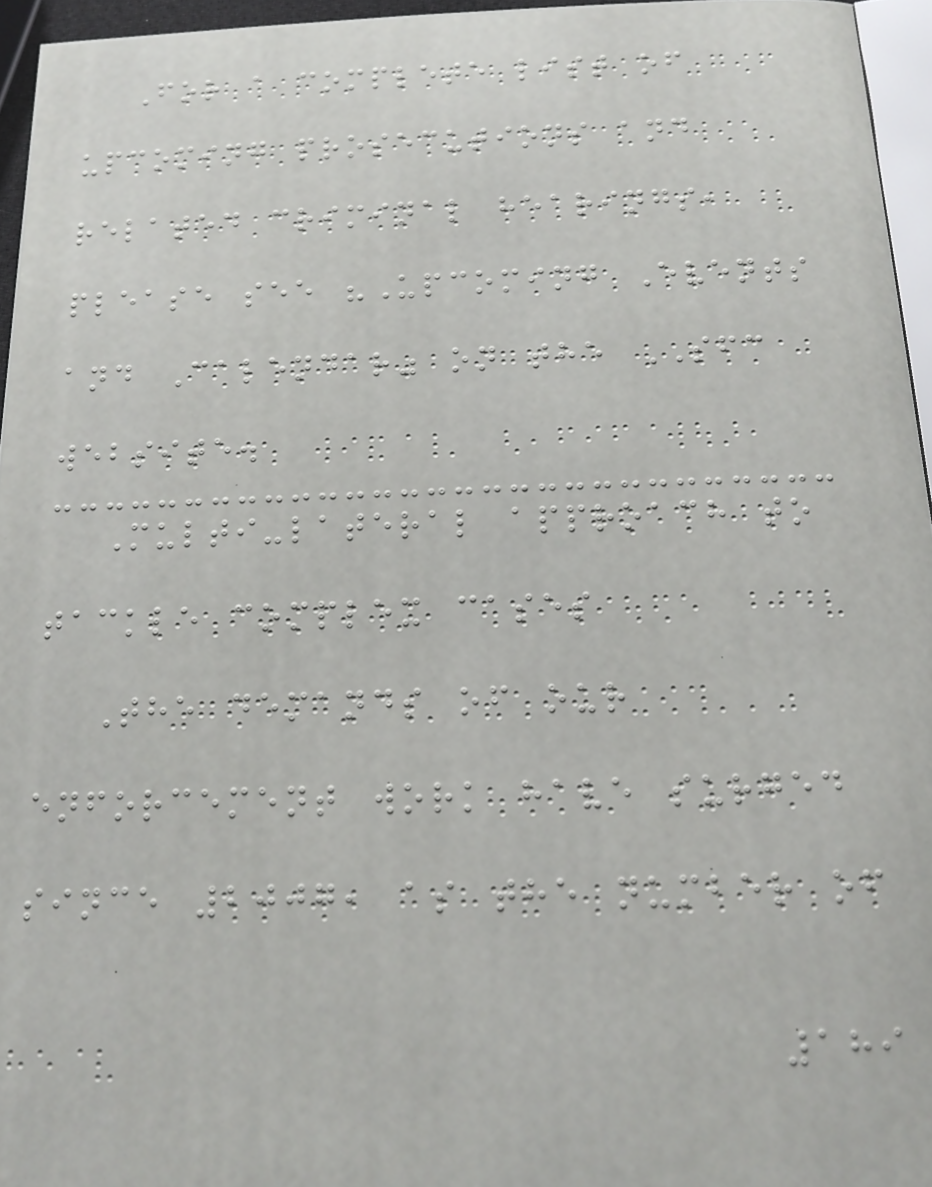For a complete list of
upcoming prosecutions and
related criminal hearings,
please see "Upcoming Events
and Calendar" on the SFC
website.
Multi-lateral approach to
tackle complex cases
The demands of our
enforcement work have surged
since 2007, as the number of
189
